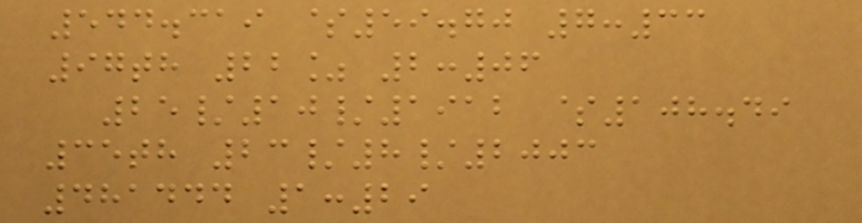544.319 $59.70 7:33
97th 22% 2:06
25/10/1912 $108.49
35th 23/8/2003
481444 1:29
